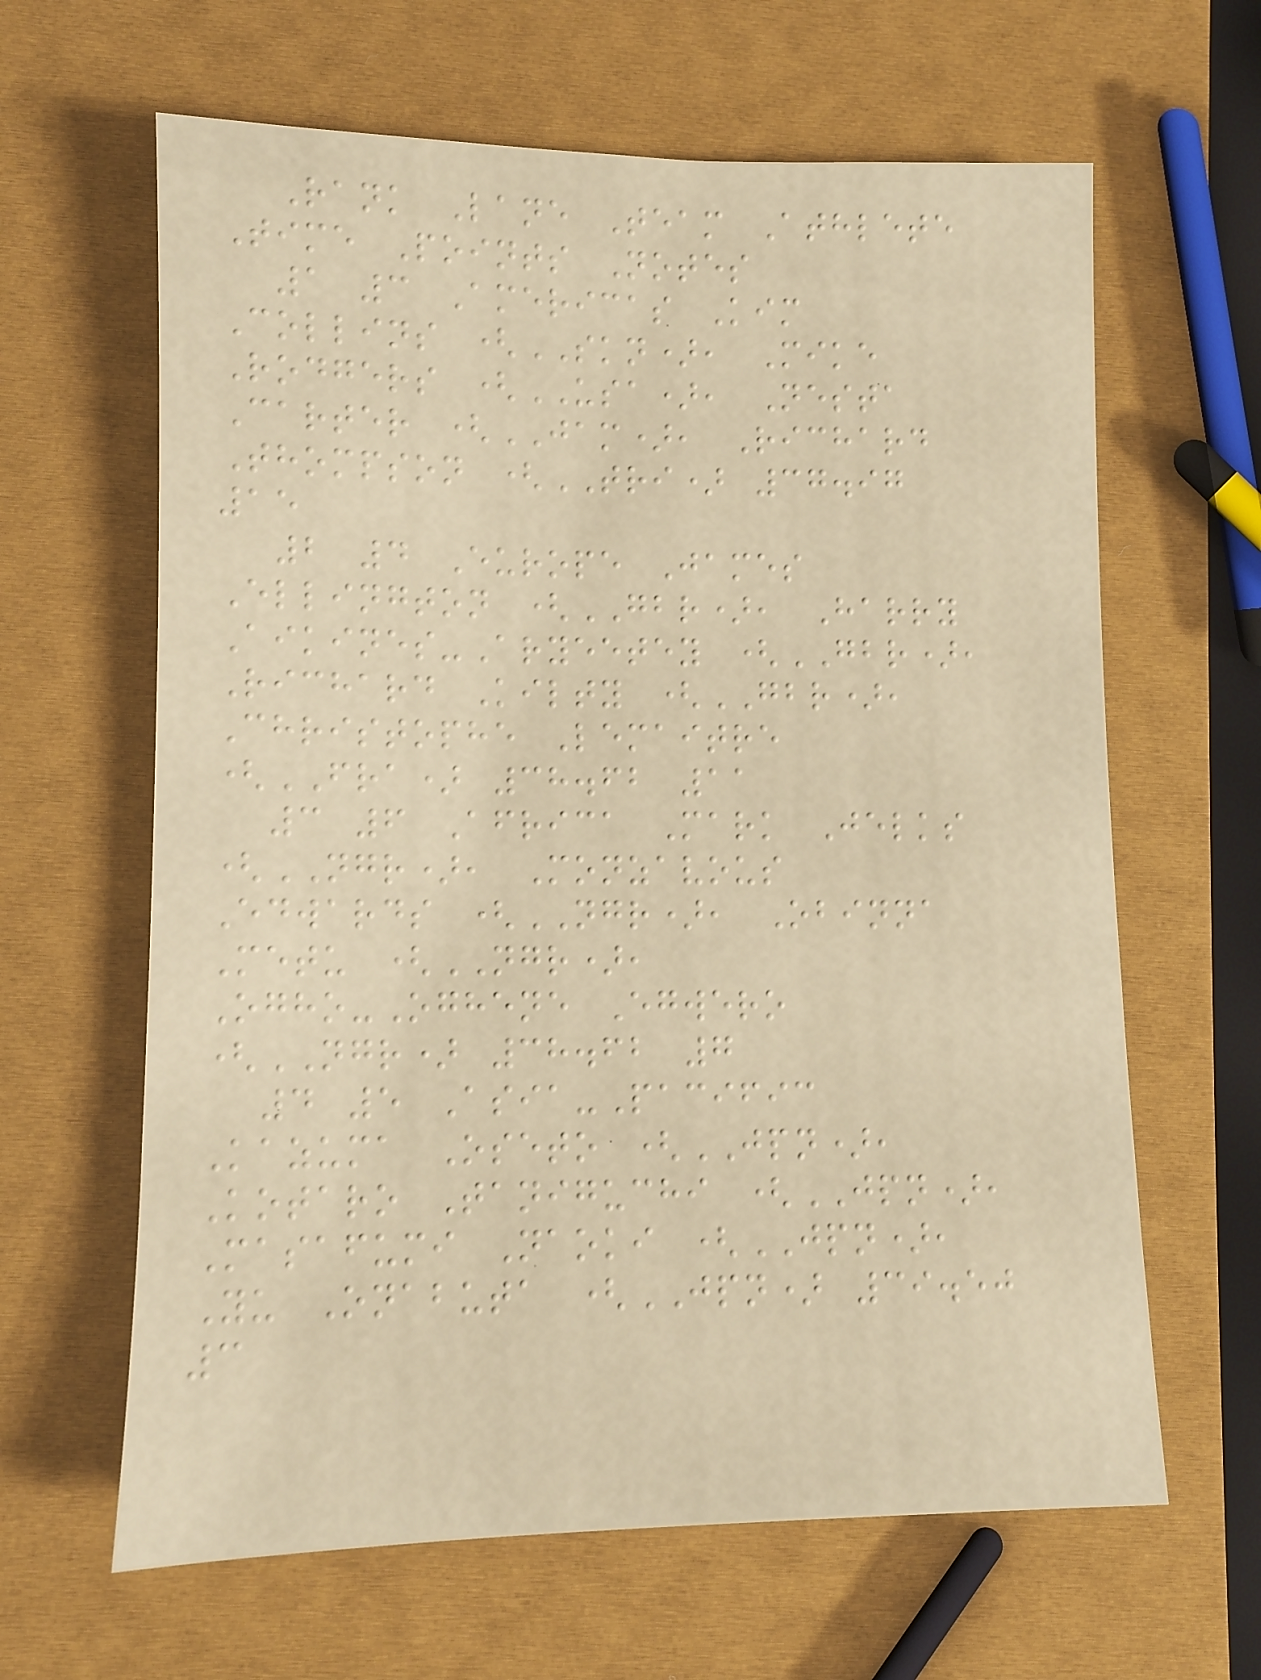Rank Lane Team Athlete
Time Points Notes
1 3 Americas Kim
Collins (SKN), Mike
Rodgers (USA), Nesta
Carter (JAM), Richard
Thompson (TRI) 37.97
15
2 4 Europe James
Ellington (GBR), Harry
Aikines-Aryeetey (GBR),
Richard Kilty (GBR),
Christophe Lemaitre
(FRA) 38.62 11
3 6 Africa Mark Jelks
(NGR), Monzavous
Edwards (NGR), Obinna
Metu (NGR),
Ogho-Oghene Egwero
(NGR) 38.62 7
4 5 Asia-Pacific
Kazuma Oseto (JPN),
Kotaro Taniguchi (JPN),
Masafumi Naoki (JPN),
Yu Onabuta (JPN) 39.50
3
